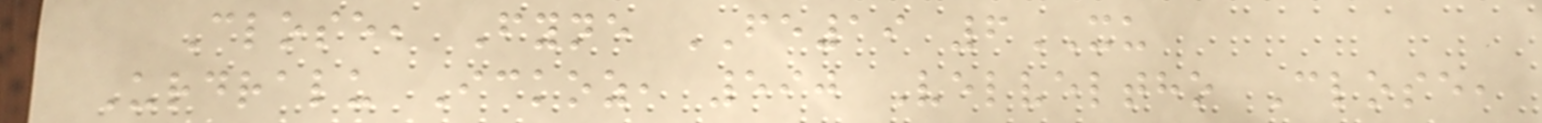Close, Fyne FE19 6XU
Urdralu Ickoz, 590 Velveltho Close,
